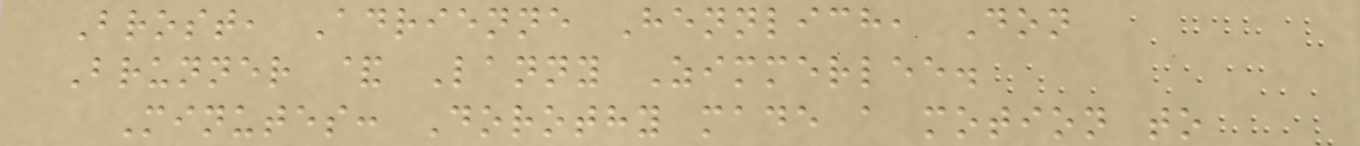Brost, Adrienne Hennlich, Don
Brunner & Lanny Zimmerlee.
Minutes: Dorothy made a motion to
